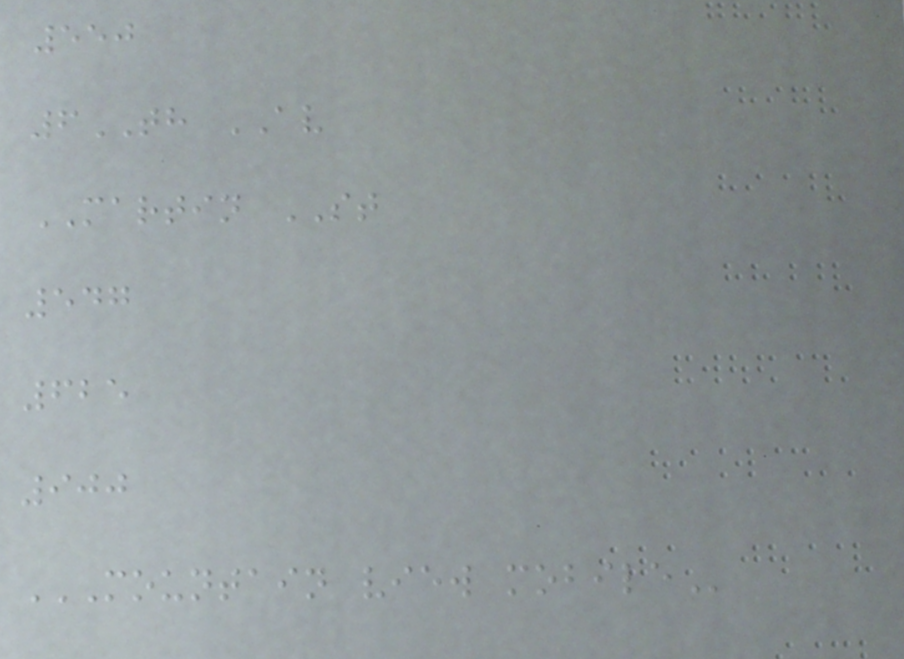550
6TH AV
MARTIN ST
547
625
900
MOUNTAIN VIEW MOBILE
